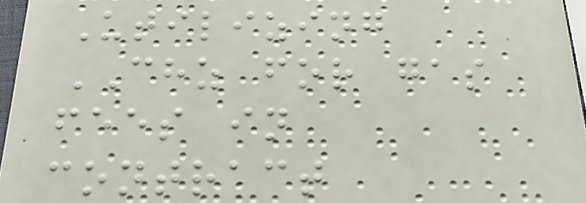Utilizing
CHZ for gas
fees in
contract
